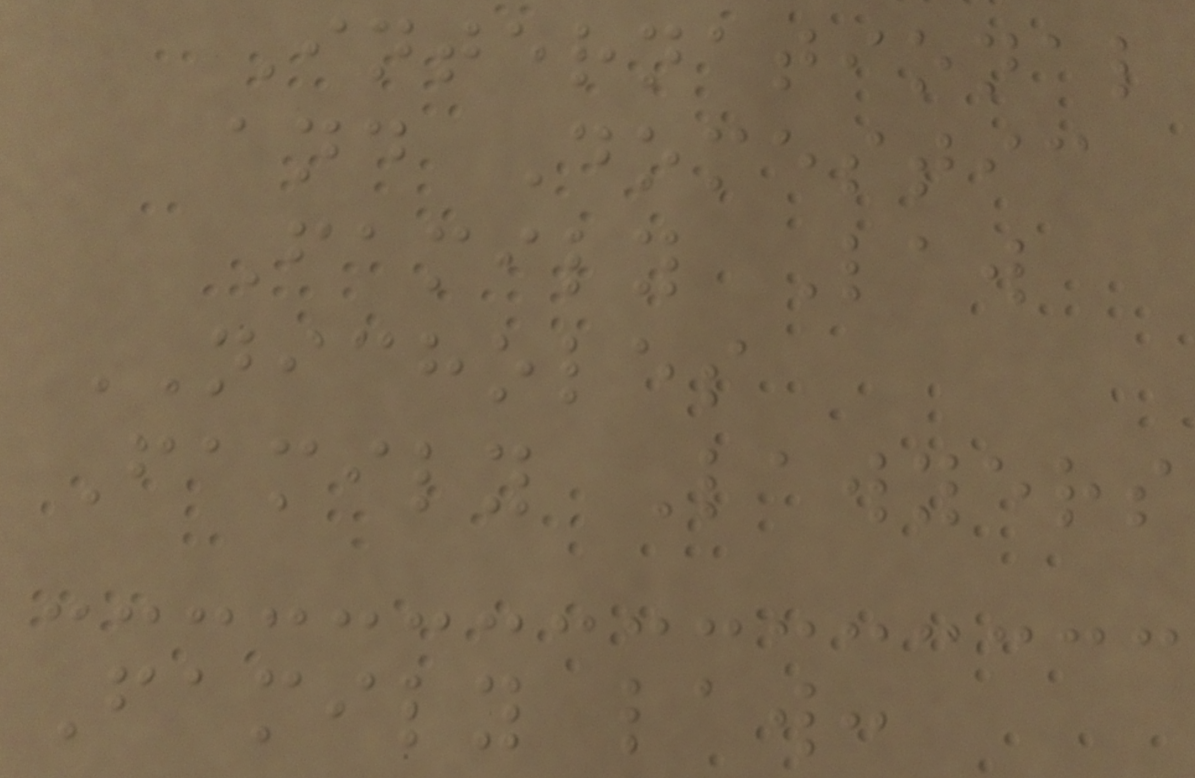International
and Domestic
Family Law
NICHOLES
Family Lawyers
Family law:
